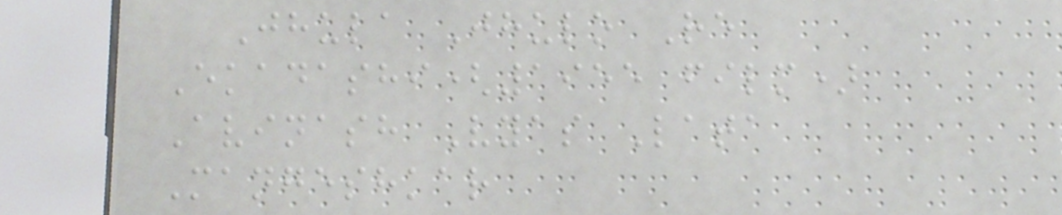Jhula Jhulo Re
Ekadashi(1955 film)
Avinash Vyas Lata
Mangeshkar
